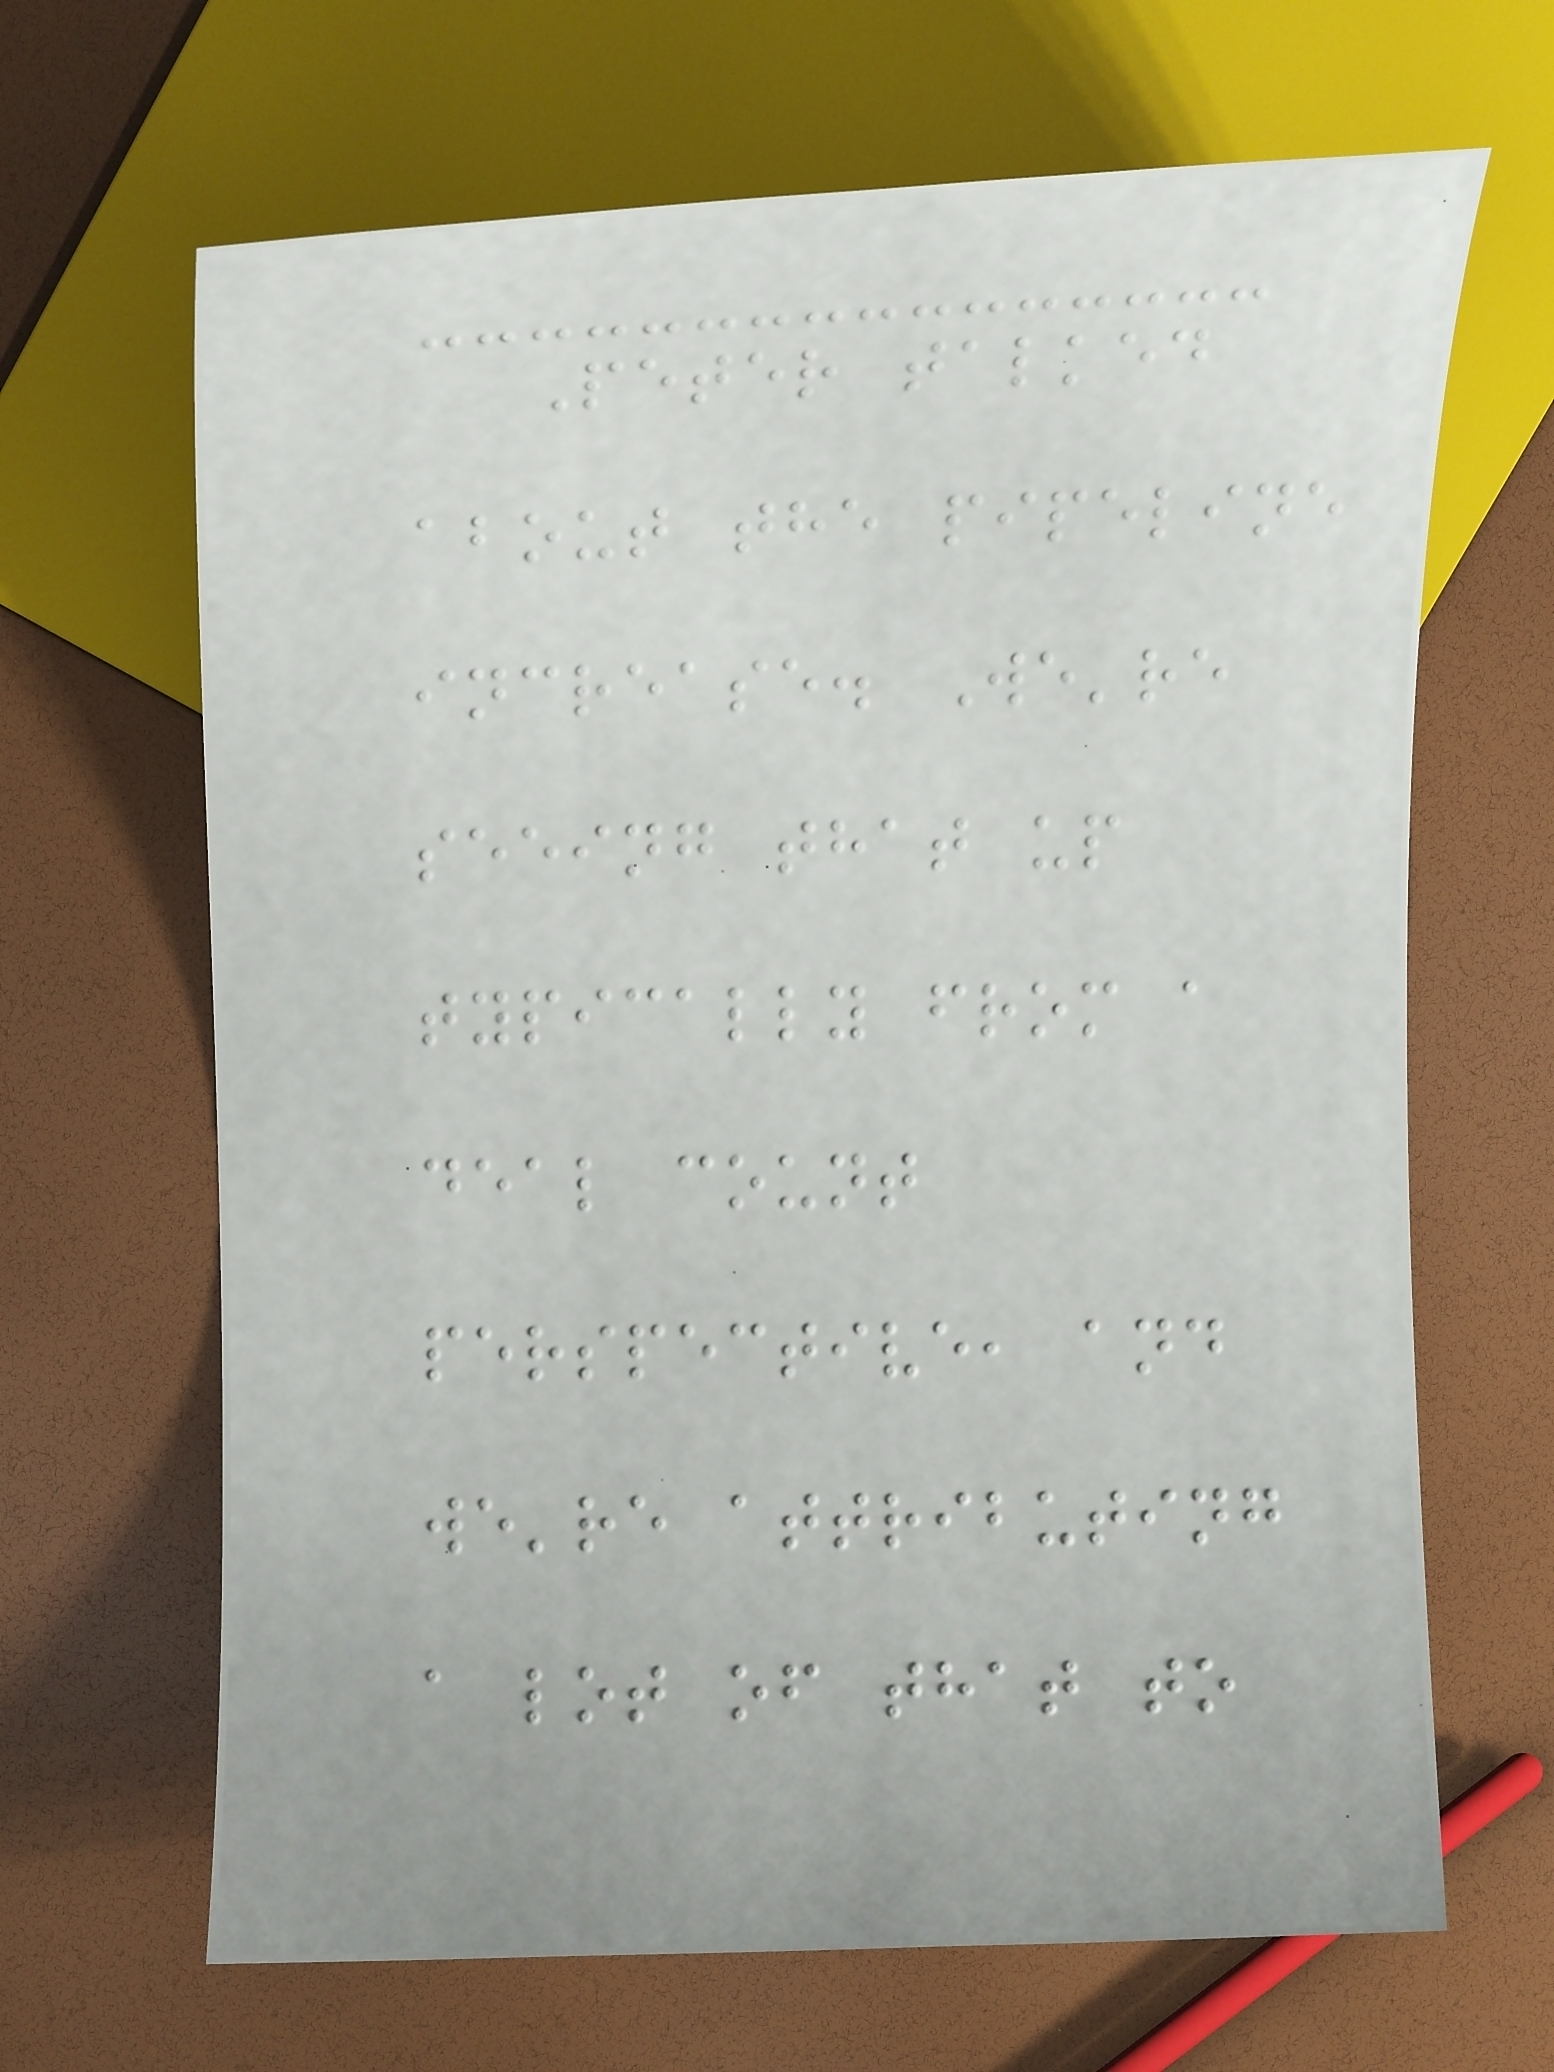Peter talked
about the pipeline
increase. We're
seeing that up
typically from a
deal count
perspective, and
we're attributing
a lot of that to
